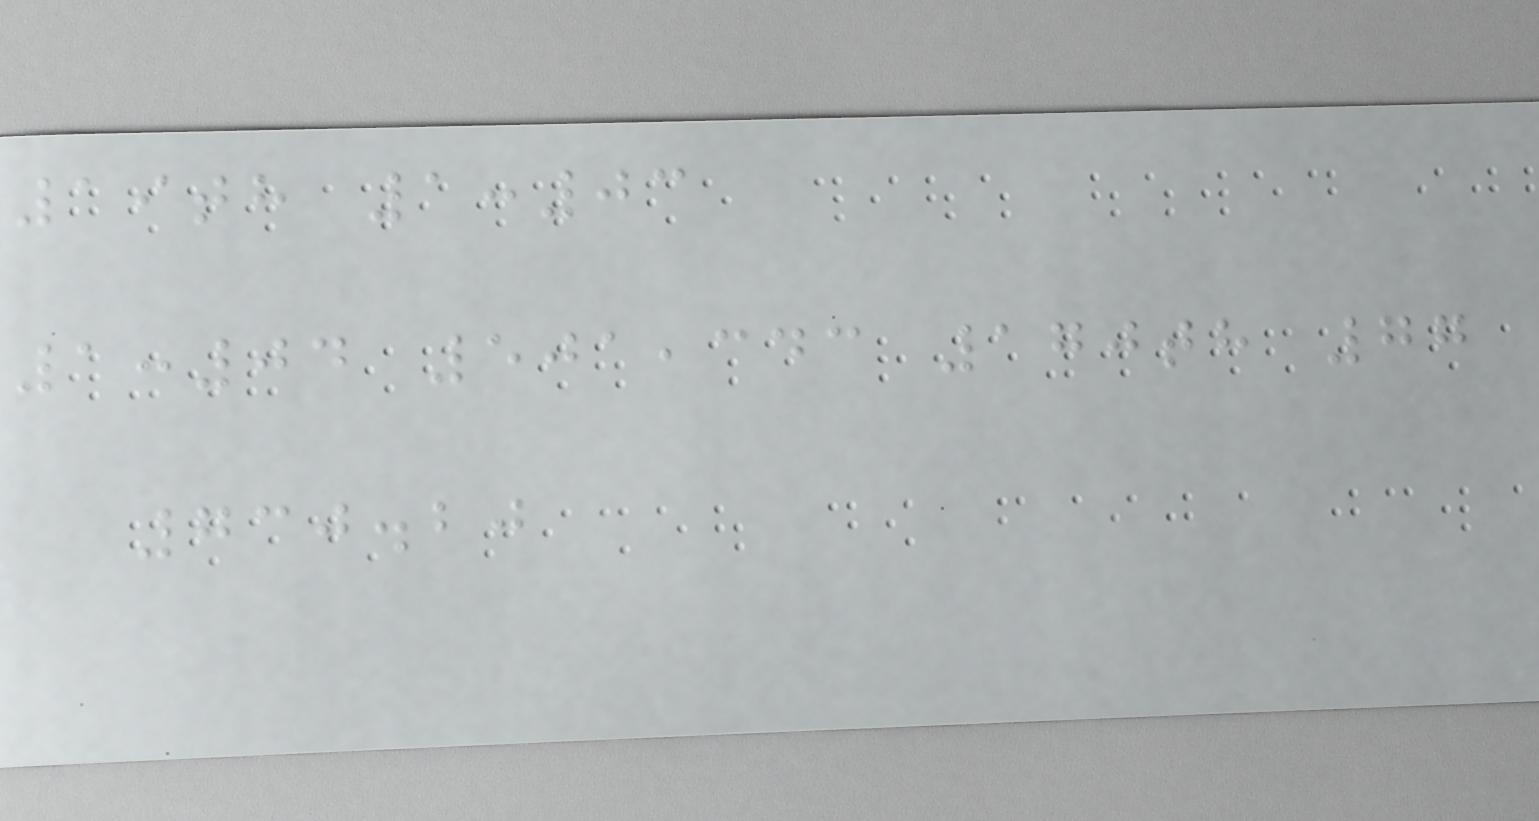19th 1:03
1:04 501,343 170th 77
730.20
